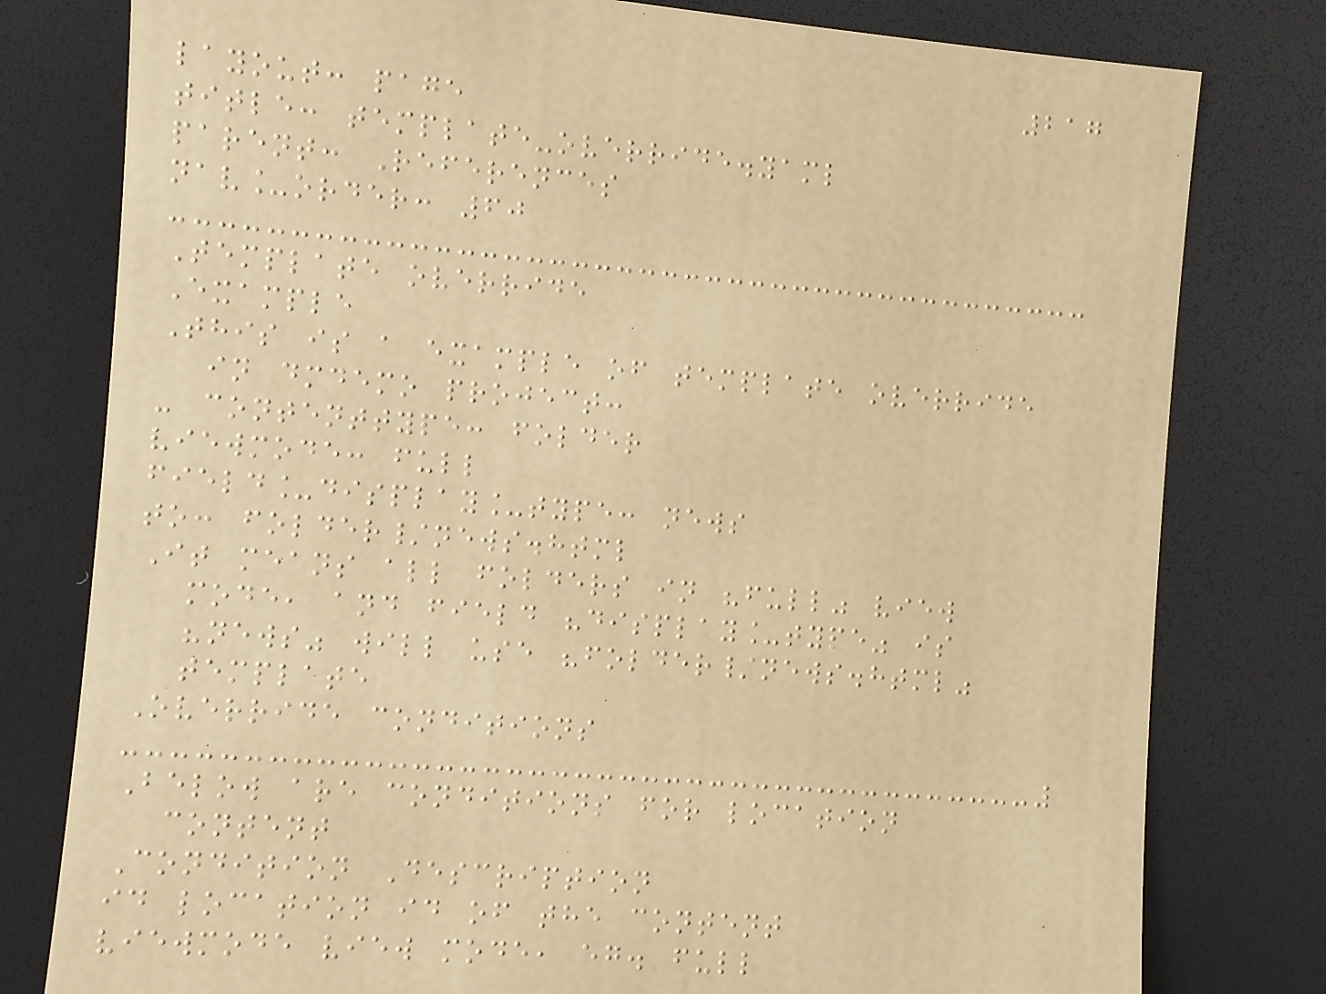217
layout: page
title: template-override.yaml
parent: References
nav_order: 60
Template override
Example
This is a example of template override
in dmdemo project:
- contenttype: folder
viewmode: full
field_display_type: news
to: folder/news.html
It means all folders in "full" view
mode, and field "display_type" is
"news" will use "folder/news.html"
template
Override conditions
Below are conditions for location
content
Condition Description
id location id of the content
viewmode view mode, eg. full
